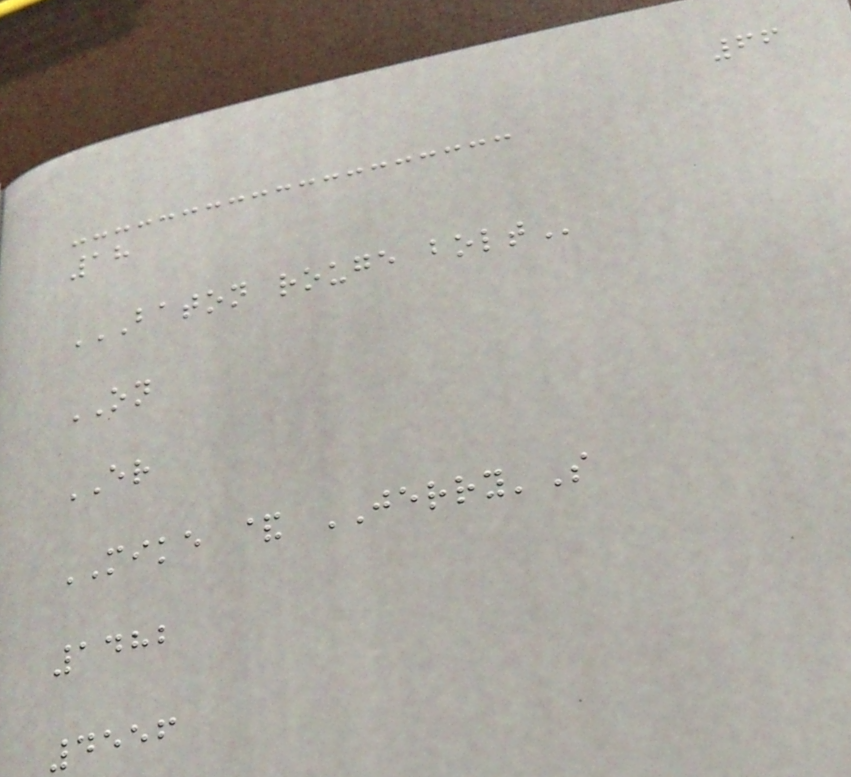66
18
BATON ROUGE BOLT
ON
ER
MIKE & JERRY'S
1482
4556
